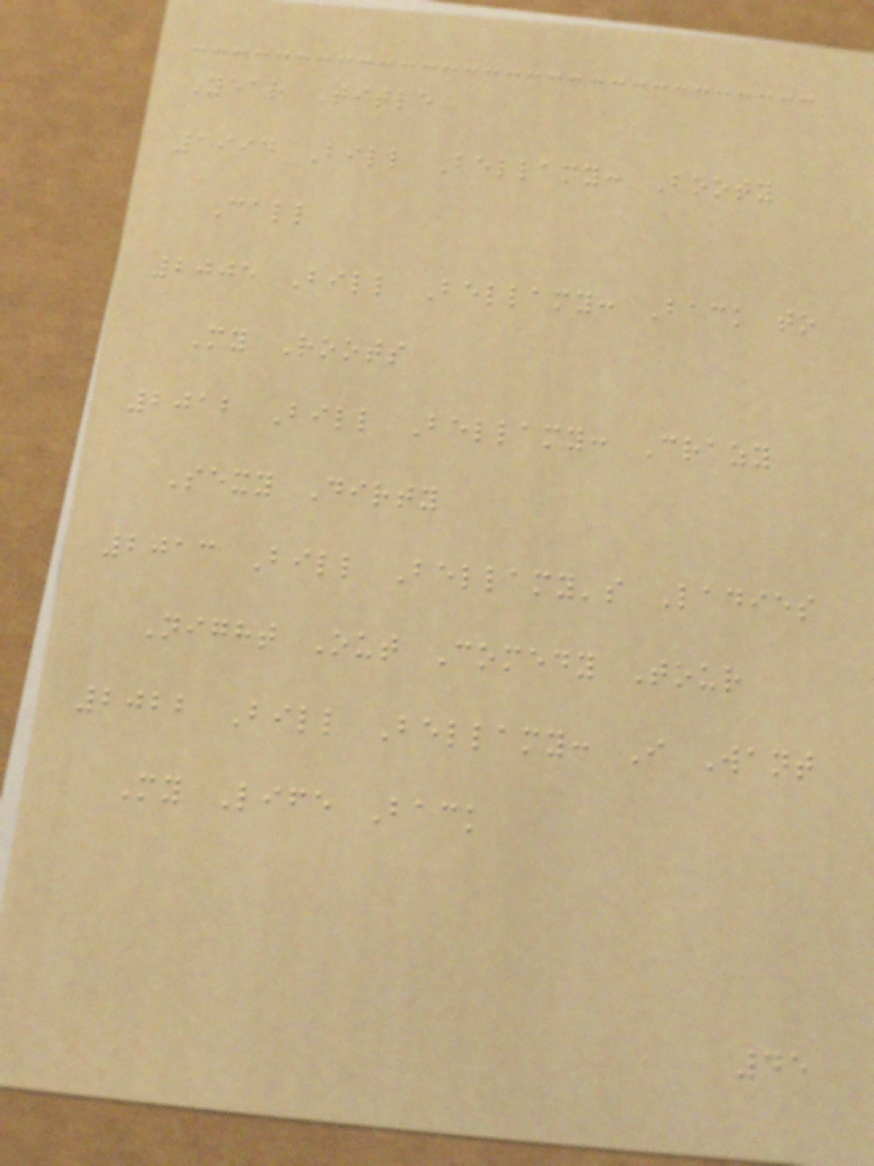Year Title
1994 Bill Bellamy: Booty
Call
2005 Bill Bellamy: Back to
My Roots
2012 Bill Bellamy: Crazy
Sexy Dirty
2013 Bill Bellamy's Ladies
Night Out Comedy Tour
2022 Bill Bellamy: I Want
My Life Back
45
